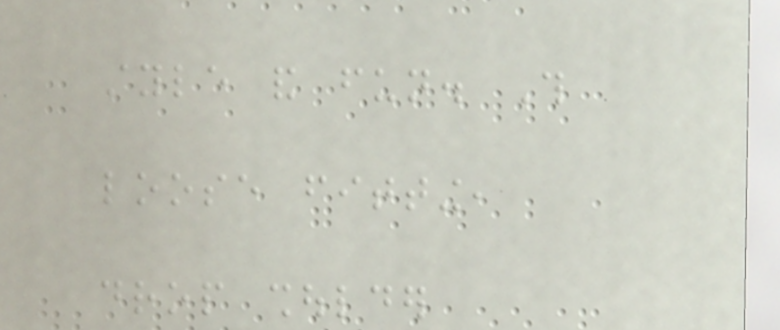style and fun. This
loose fitting,
drop shoulder
